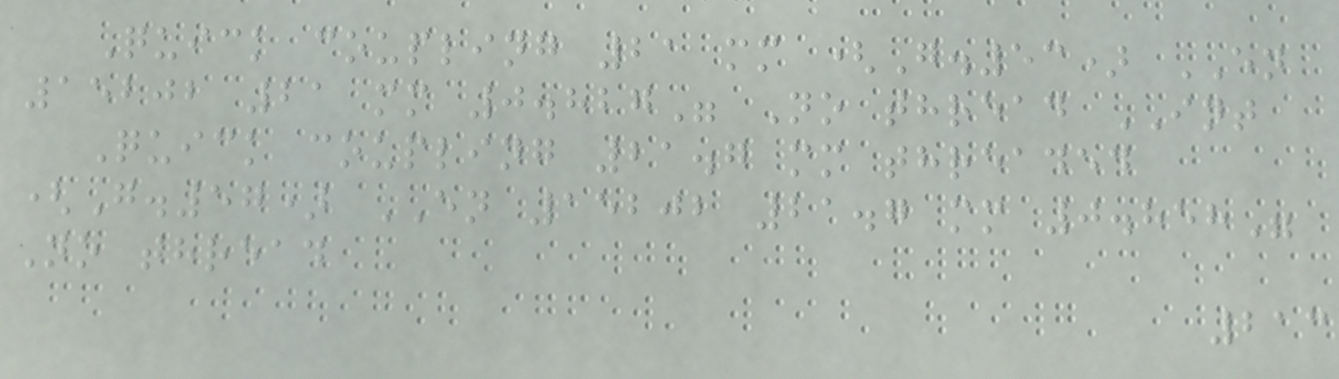Quick coupling 21 mm (G.53) EN
15202 21 mm 0.827" No thread INT
Quick coupling 21.7 mm threaded
(G.57) EN 15202 21.7 mm 0.858"
No thread
213
